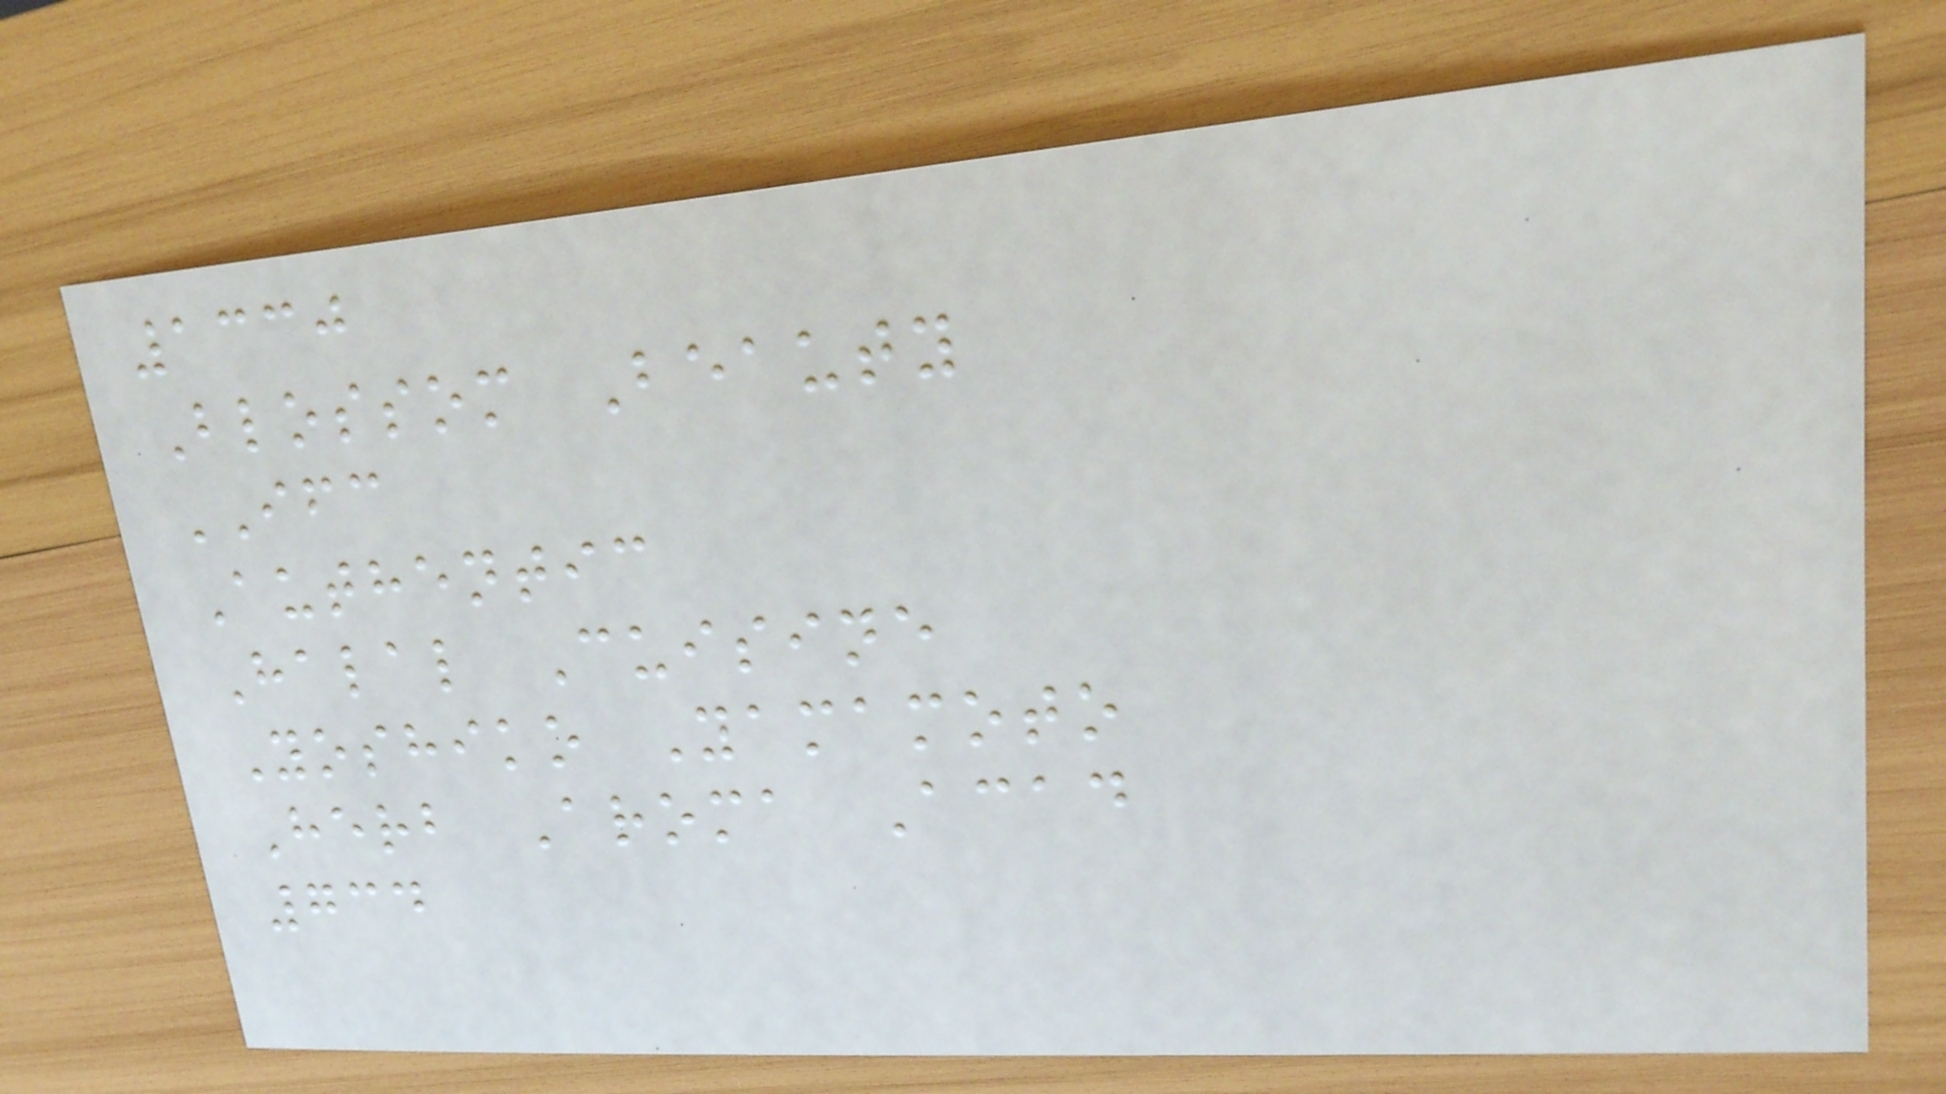1330
Blossom Beauty
IFC
Authentic
Halal Cuisine
Yoshiko Yamamoto
Herb Aroma Acad
734
